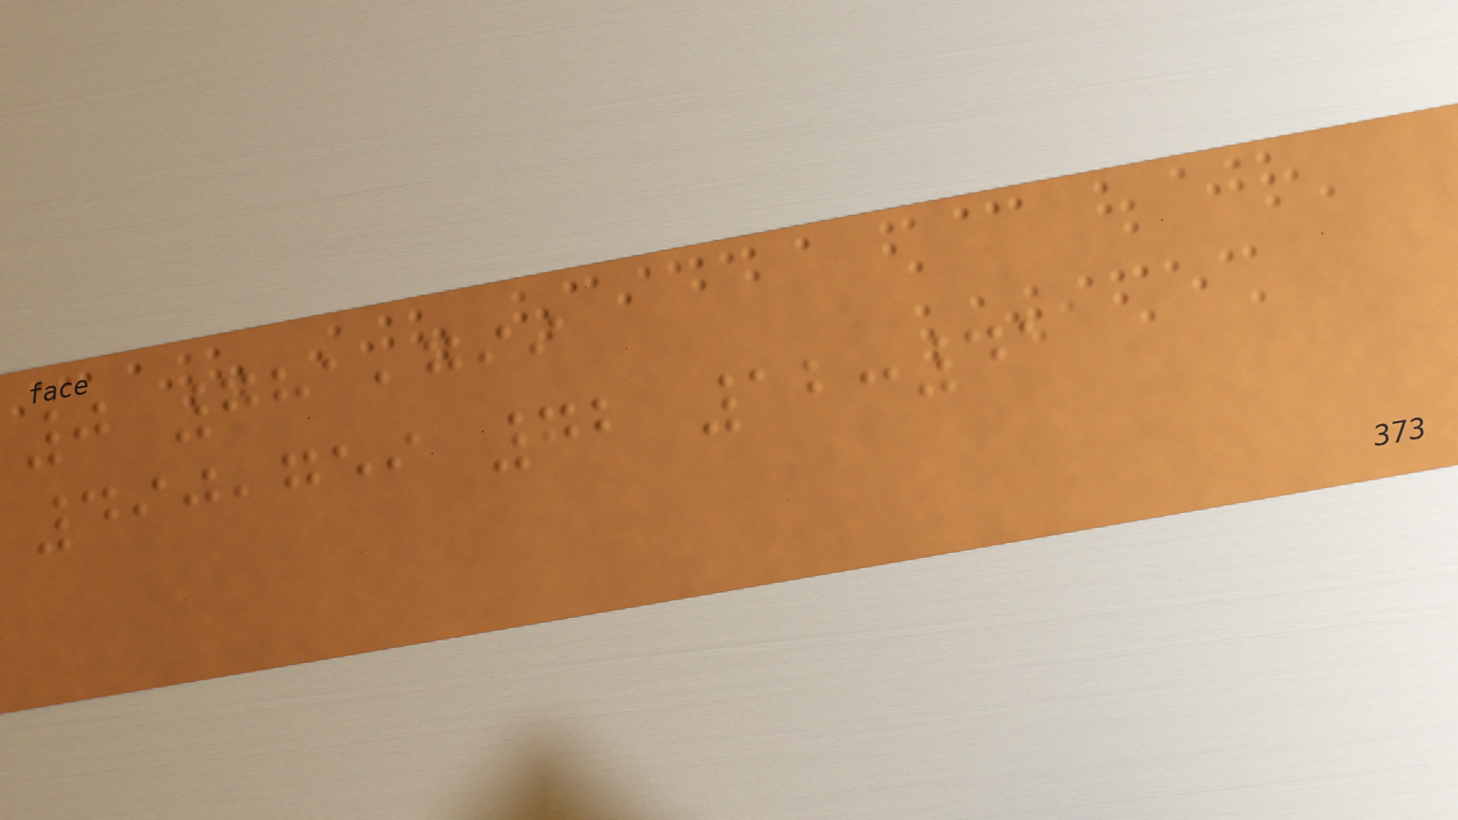0 781,799
490,759 72 12:41
